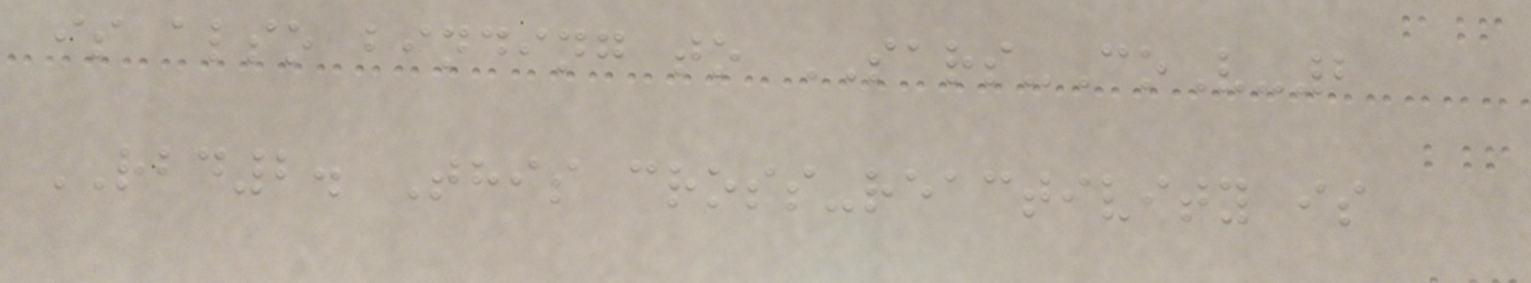is also binding to SARS-CoV-2
RBD2. This cross-reactivity is
